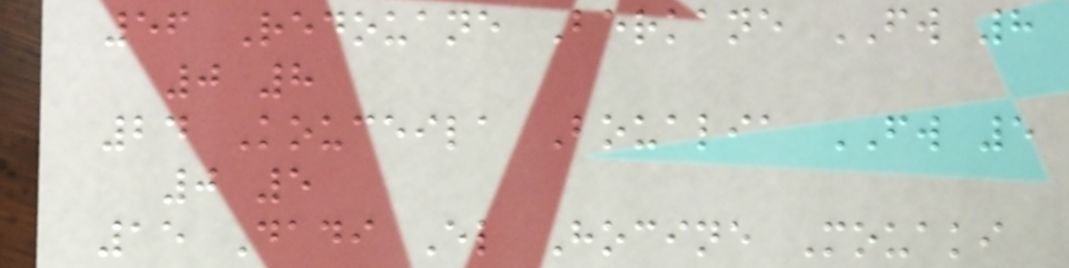56 Redouane Berkane FW 8
0 8
24 Kouceila Boualia FW 5
0 5
15 Dadi El Hocine Mouaki
